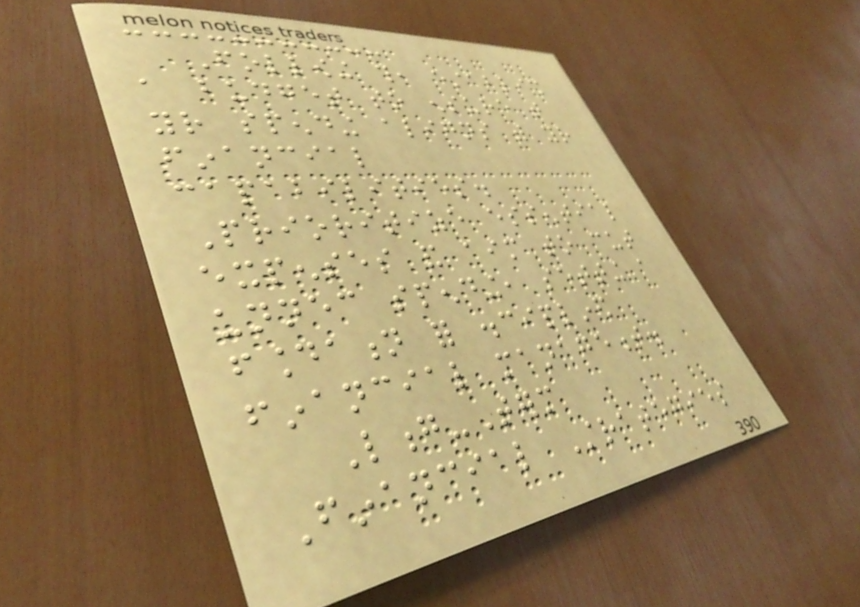Following this, establish
a budget to ensure that
your spending aligns with your
financial
capabilities.
Prioritize essential
expenses and aim to cut
unnecessary spending, setting a
foundation for disciplined
financial management.
Long-Term
Financial Strategies
